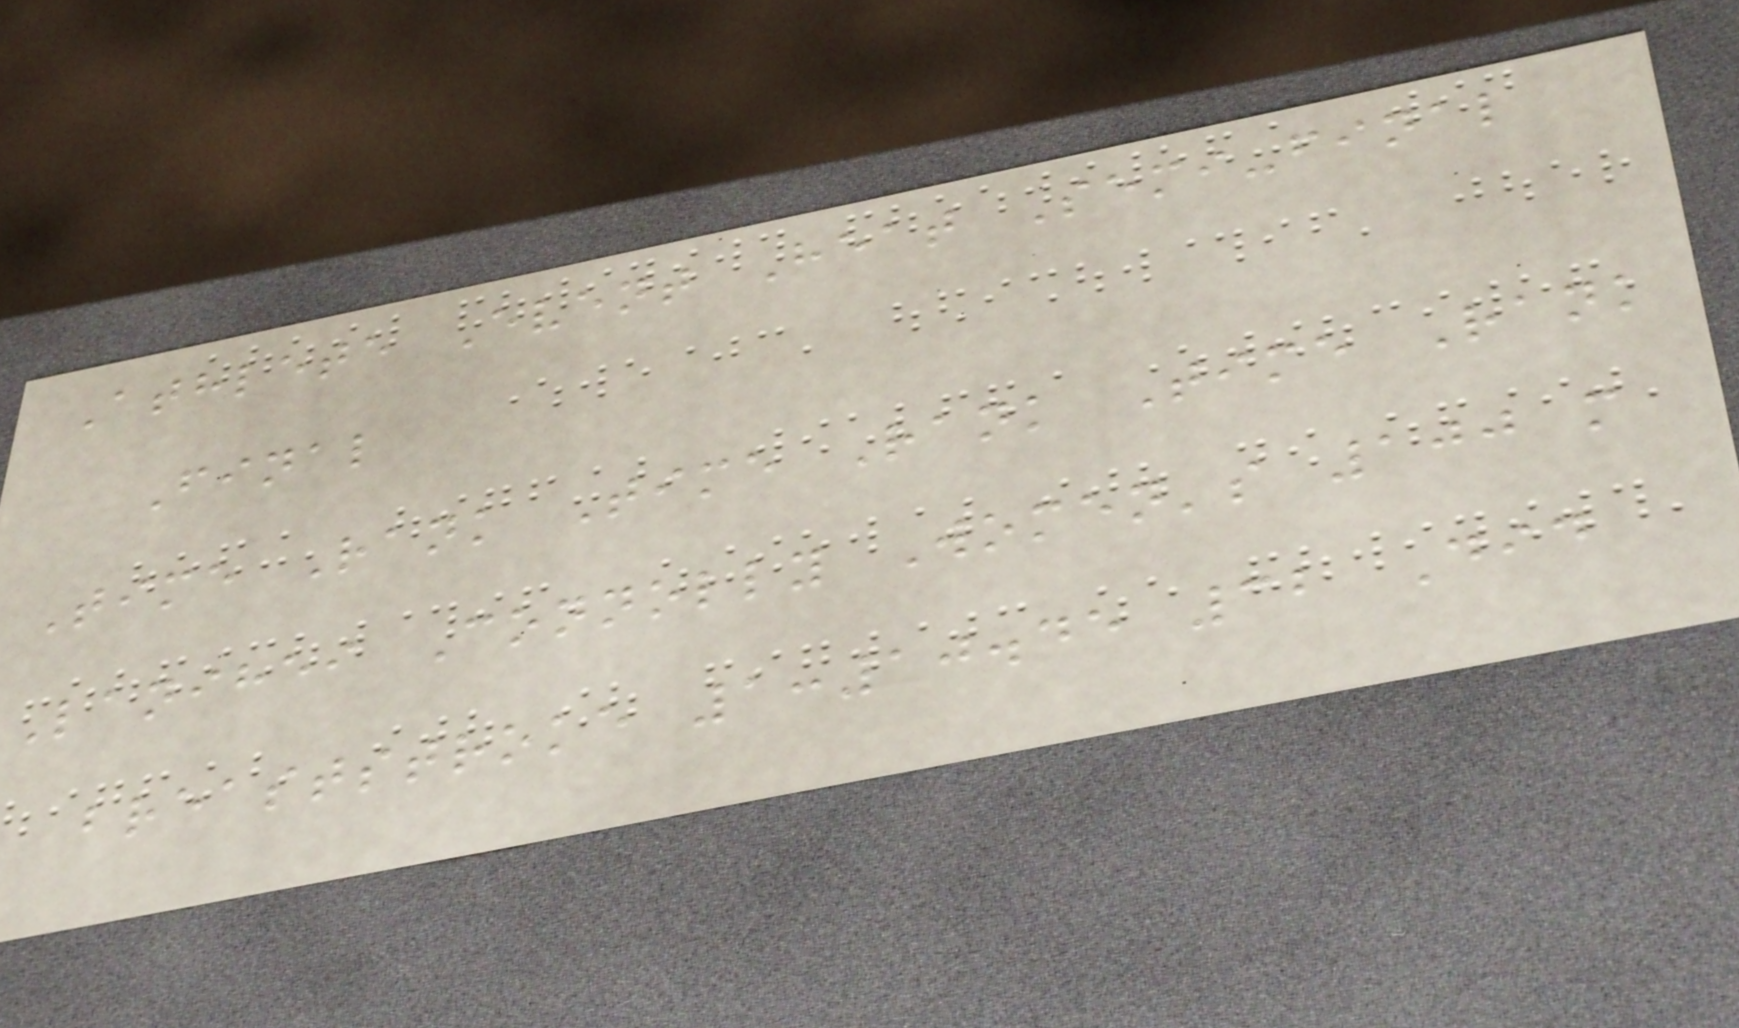Athlete Event Heat Semi-final
Final
Time Rank Time Rank Time Rank
Lanihei Connolly Women's 100 m
breaststroke 1:10.45 32 Did
